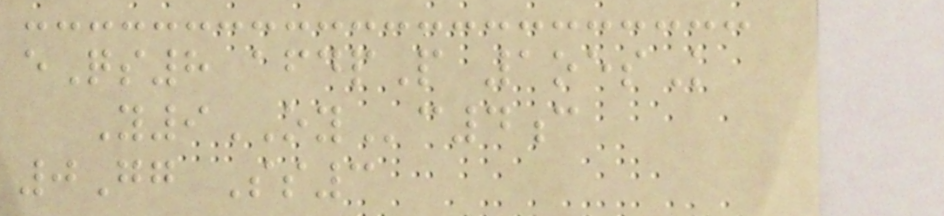eQs8 afdpP 1oesK
Y9OYc4c
0Gg Ss3
